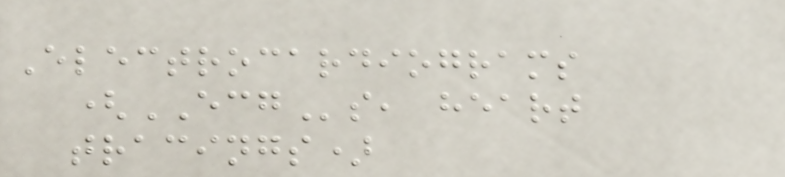Electrocardiograms
(ECGs, heart
tracings)
